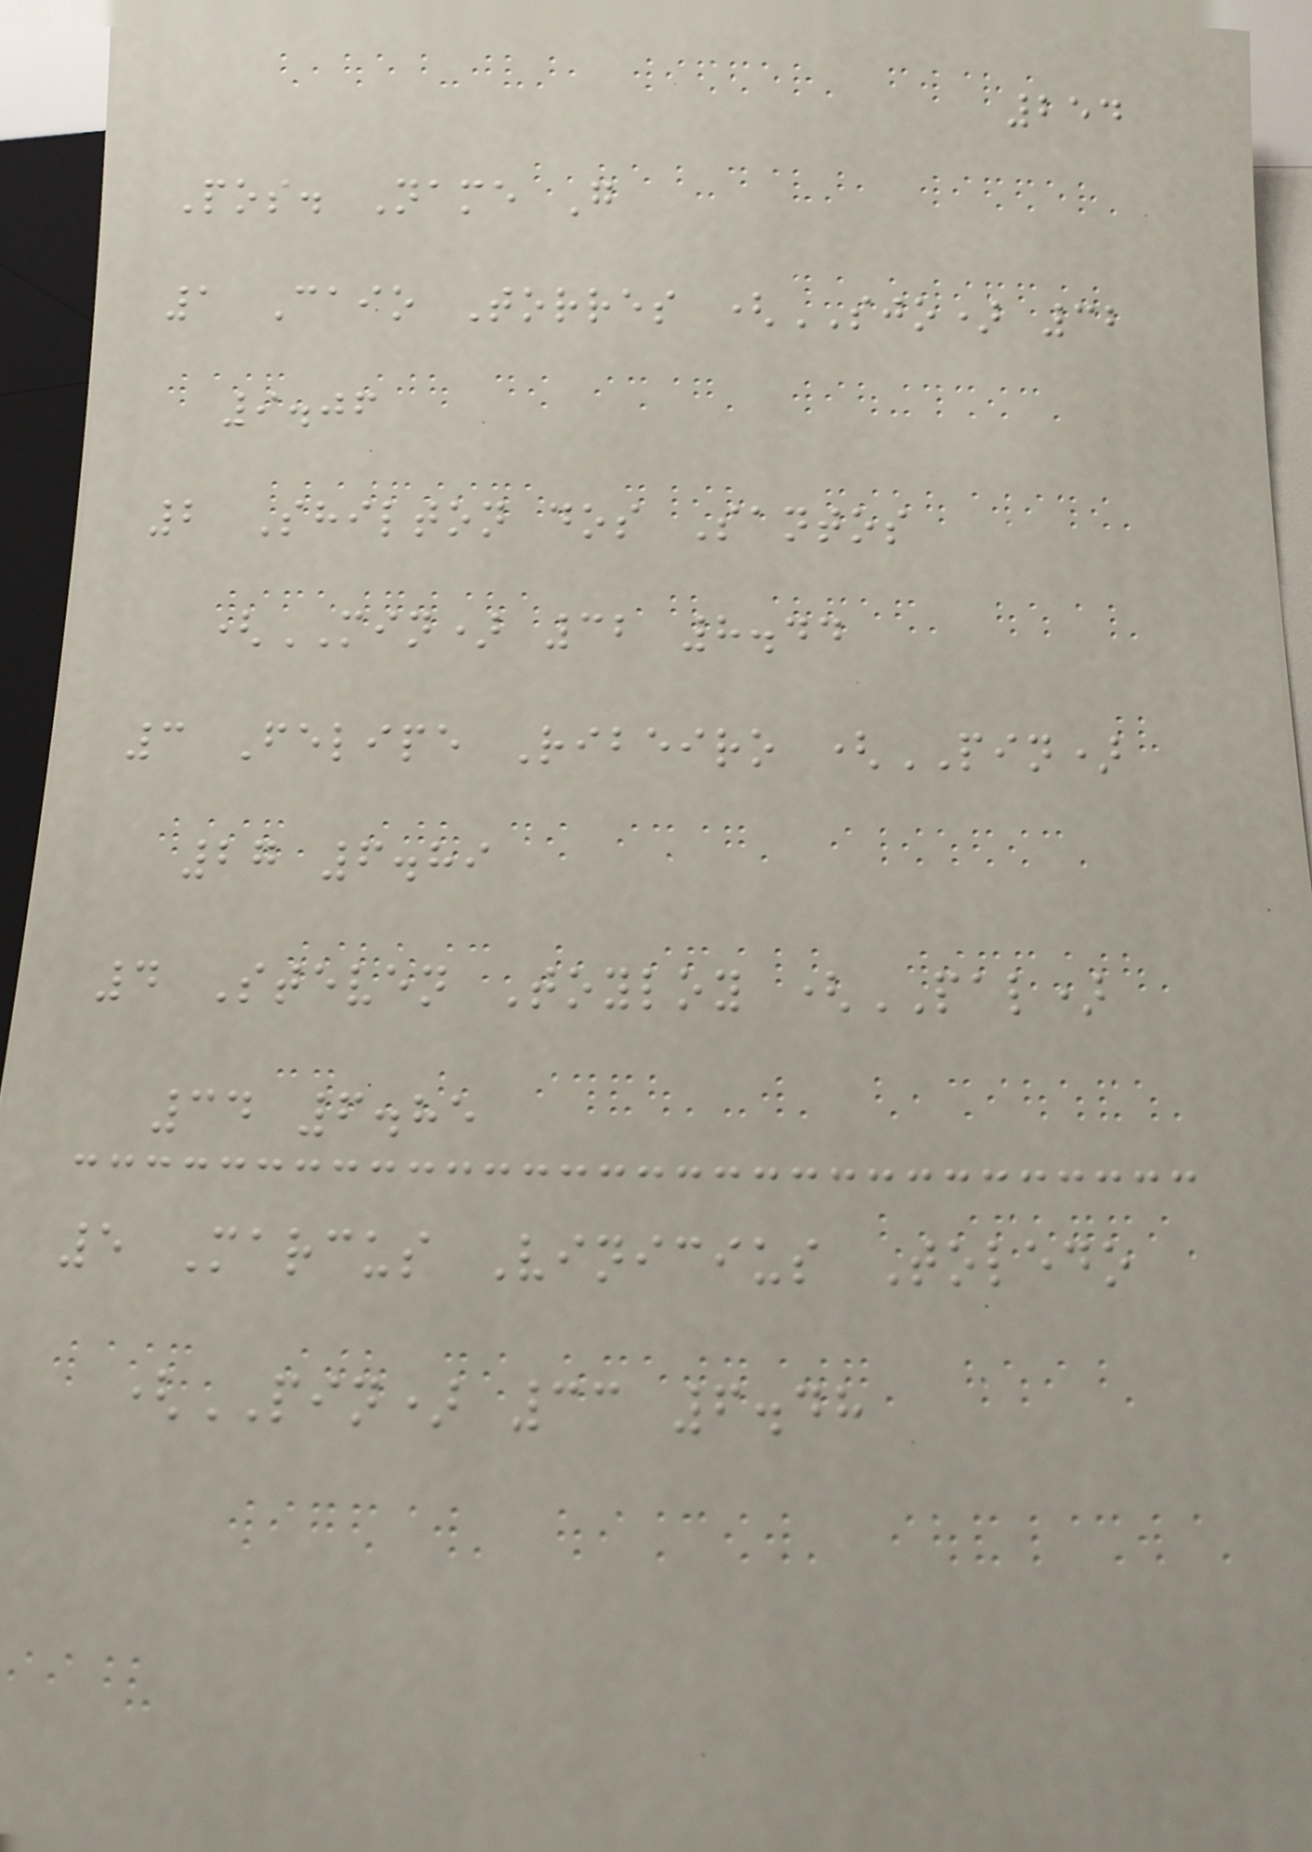254
Pos. Name G
1 Caio Torres (SJO) 32
9.06
2 Shilton dos Santos
(MIN) 32 8.44
3 Felipe Ribeiro (PIN)
27 6.89
4 Steven Toyloy (PAL)
34 6.85
5 Marcus Vinicius Toledo
(PIN) 33 6.48
